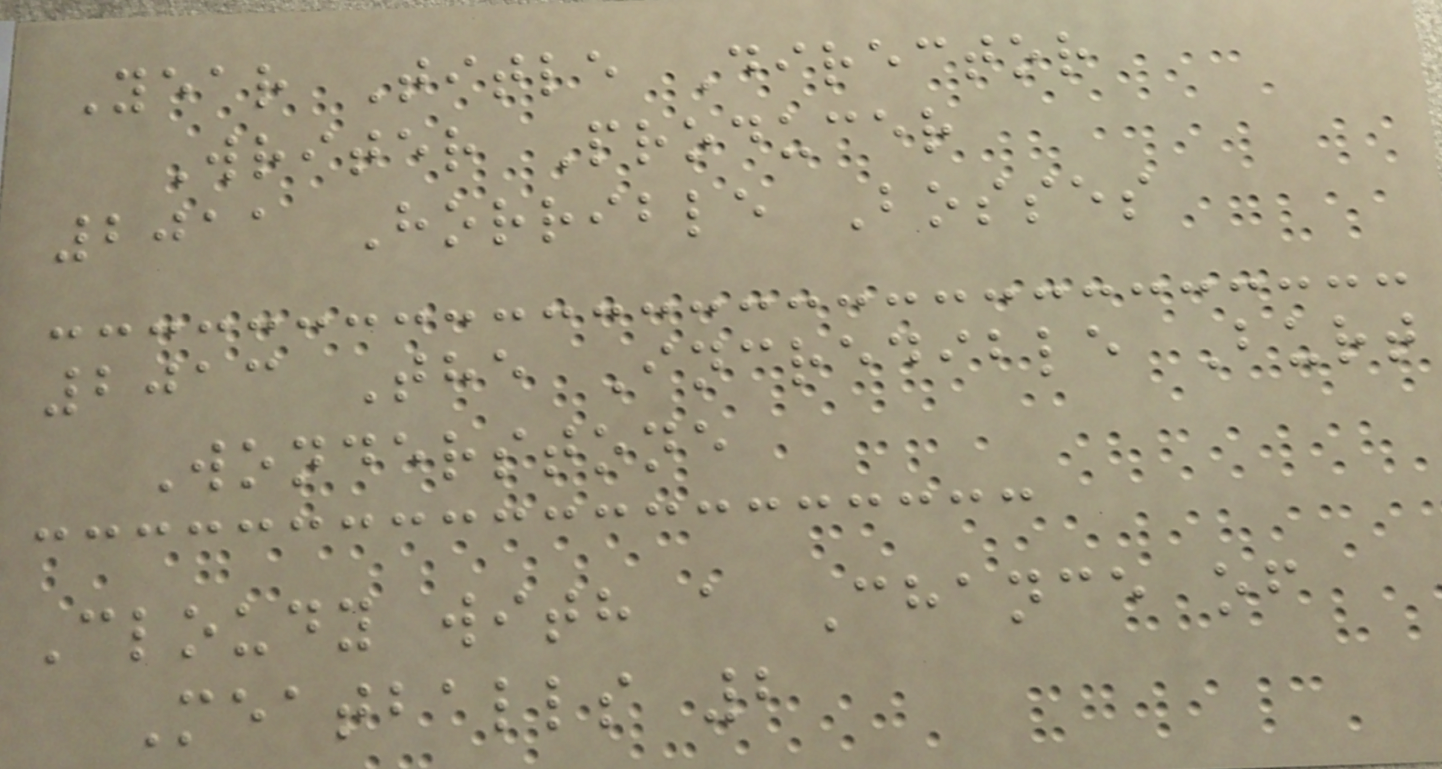Year Title Director
Writer Producer
2011 Horrible Bosses
2013 The Incredible Burt
Wonderstone
Cloudy with a Chance of
Meatballs 2
